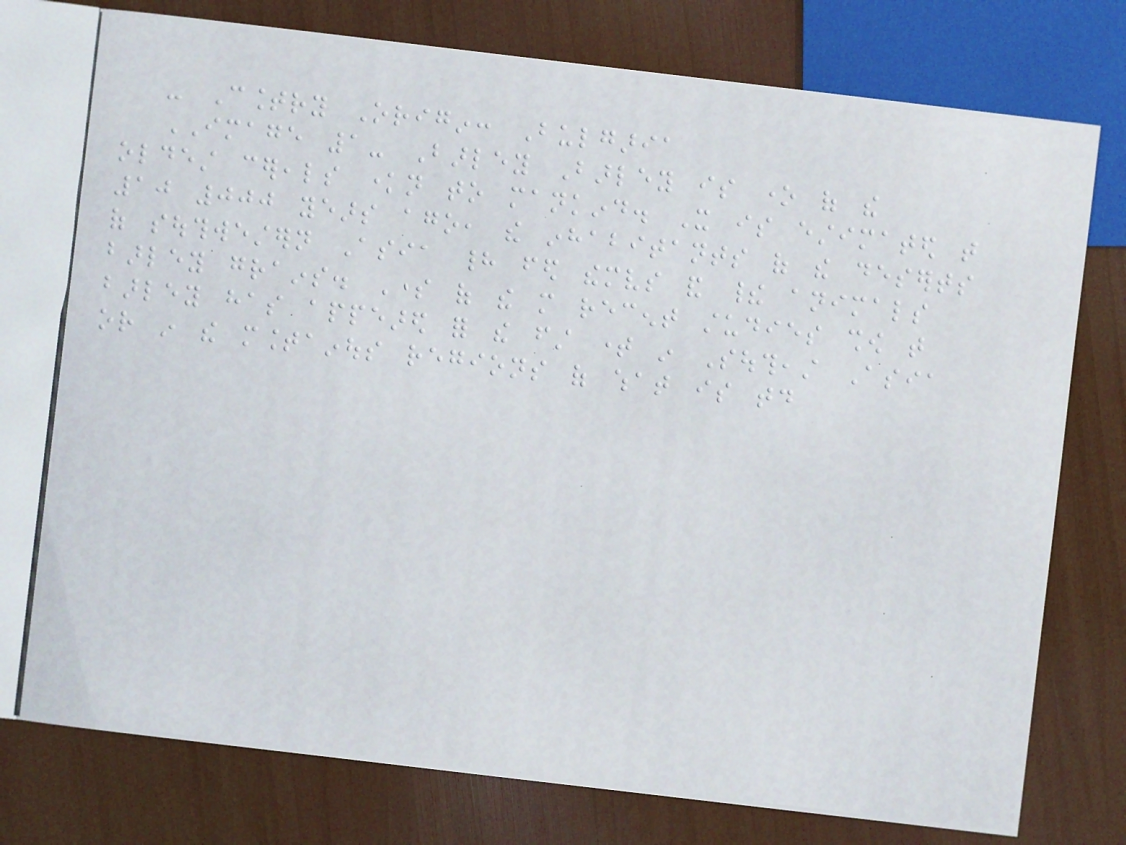- Country Origin: Bulgaria
IMAGE 1- Barley Barley is one of the
oldest cereals known to mankind. It is estimated that
10 000 years ago, the inhabitants of the deserts
of southwestern Asia had fed themselves and their animals
barley grains. Some of the more recent studies show that
barley has appeared for the first time in Southeast Asia
or in the mountainous regions of what is today
